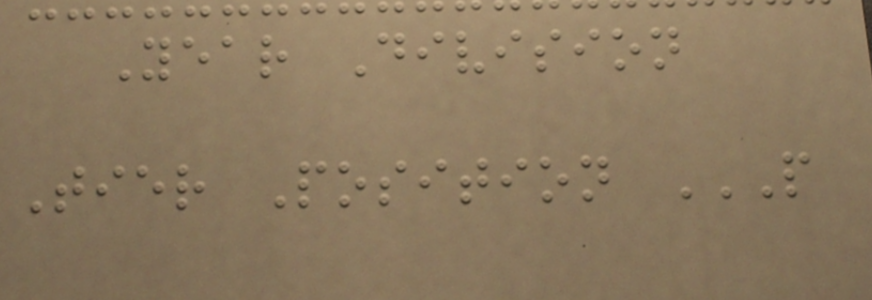Year Division
Tier Position P
